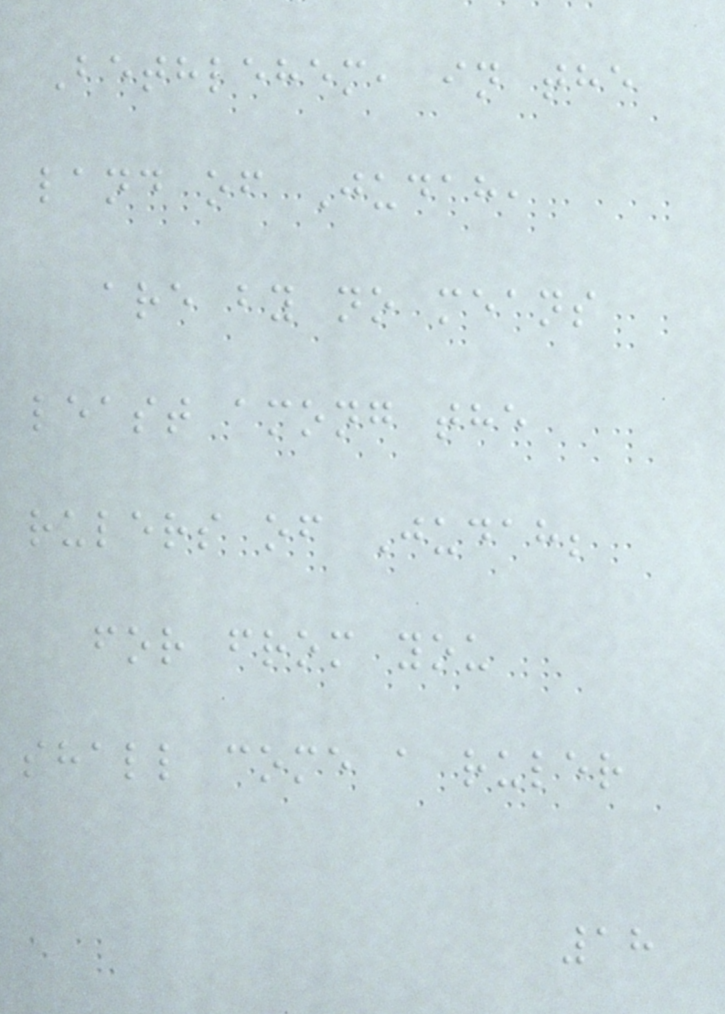Bethlehem, in the
land of Judah,
are by no means
least among the
rulers of Judah;
for from you
shall come a ruler
18
